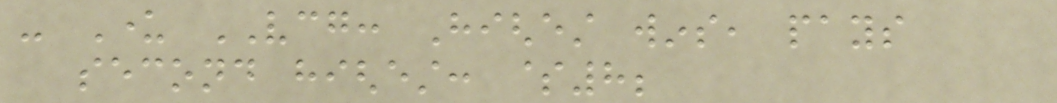- Under VCG: Highest wins, pays
second highest: $8;
